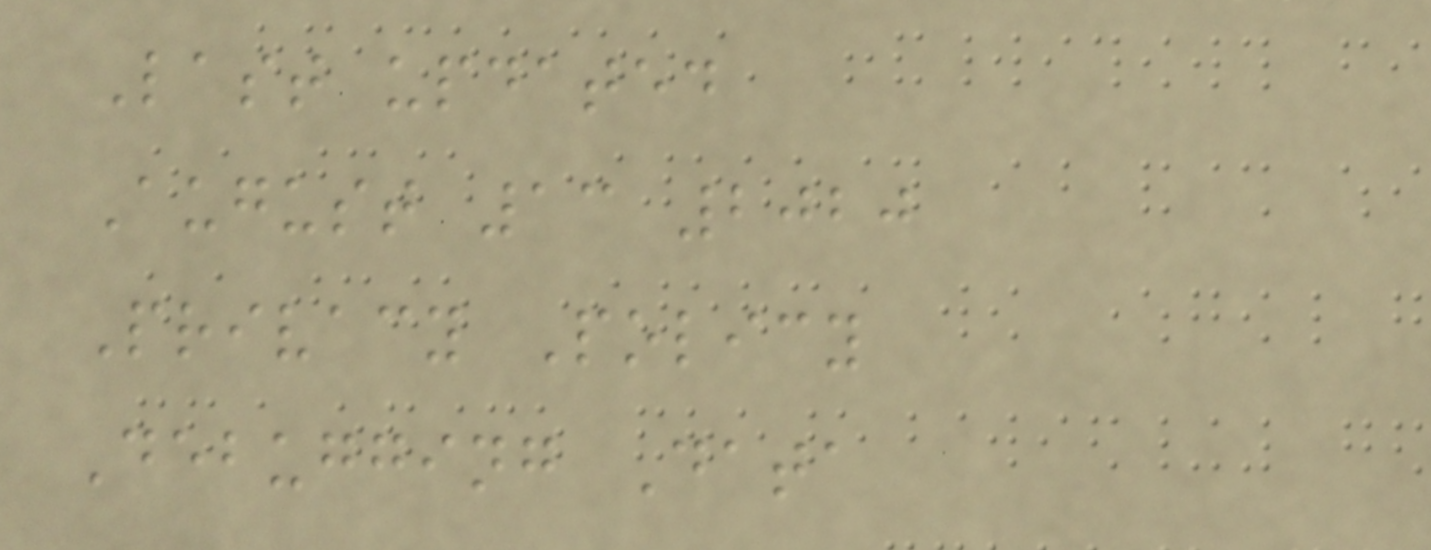Last updated
August 13 2020
Privacy Policy
Debugging Data
